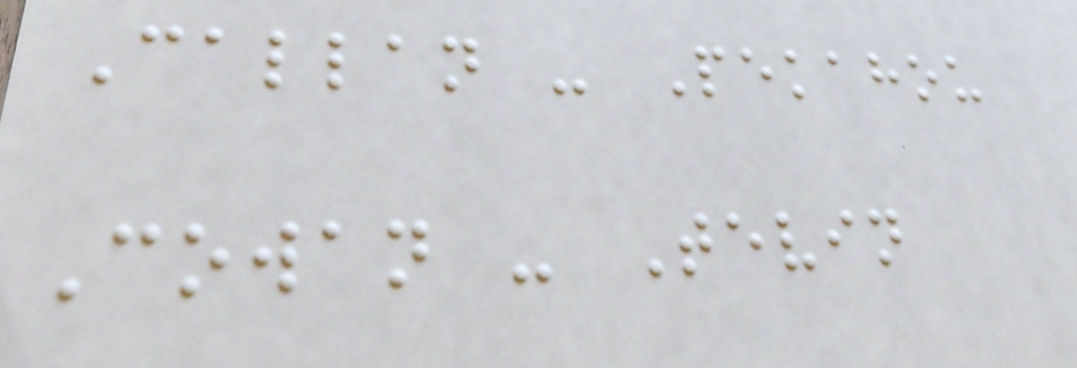Callan - Pekahou
Cowan - Tevin
